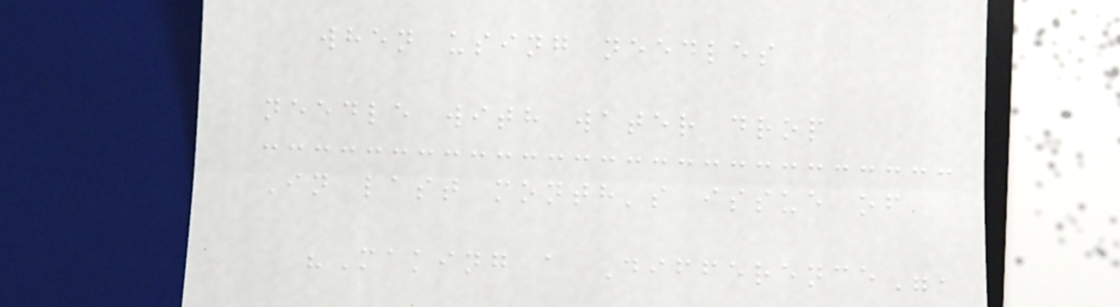when using needles
needle with water drop
In last month's issue of
"Making a Difference",
